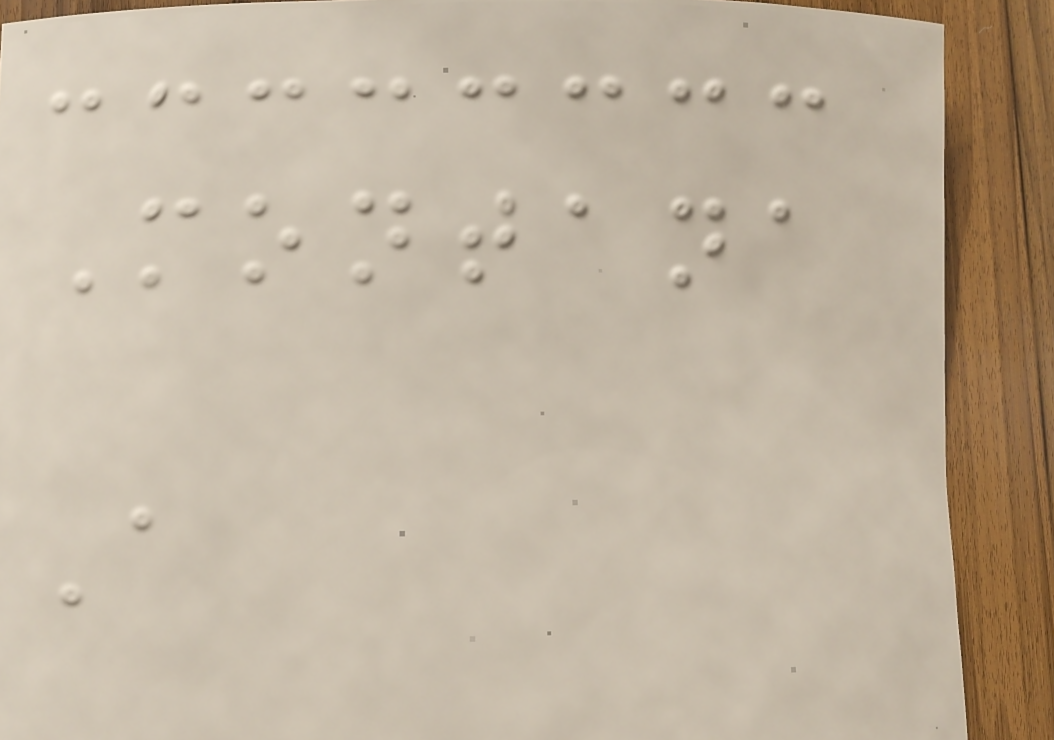Montana
A
